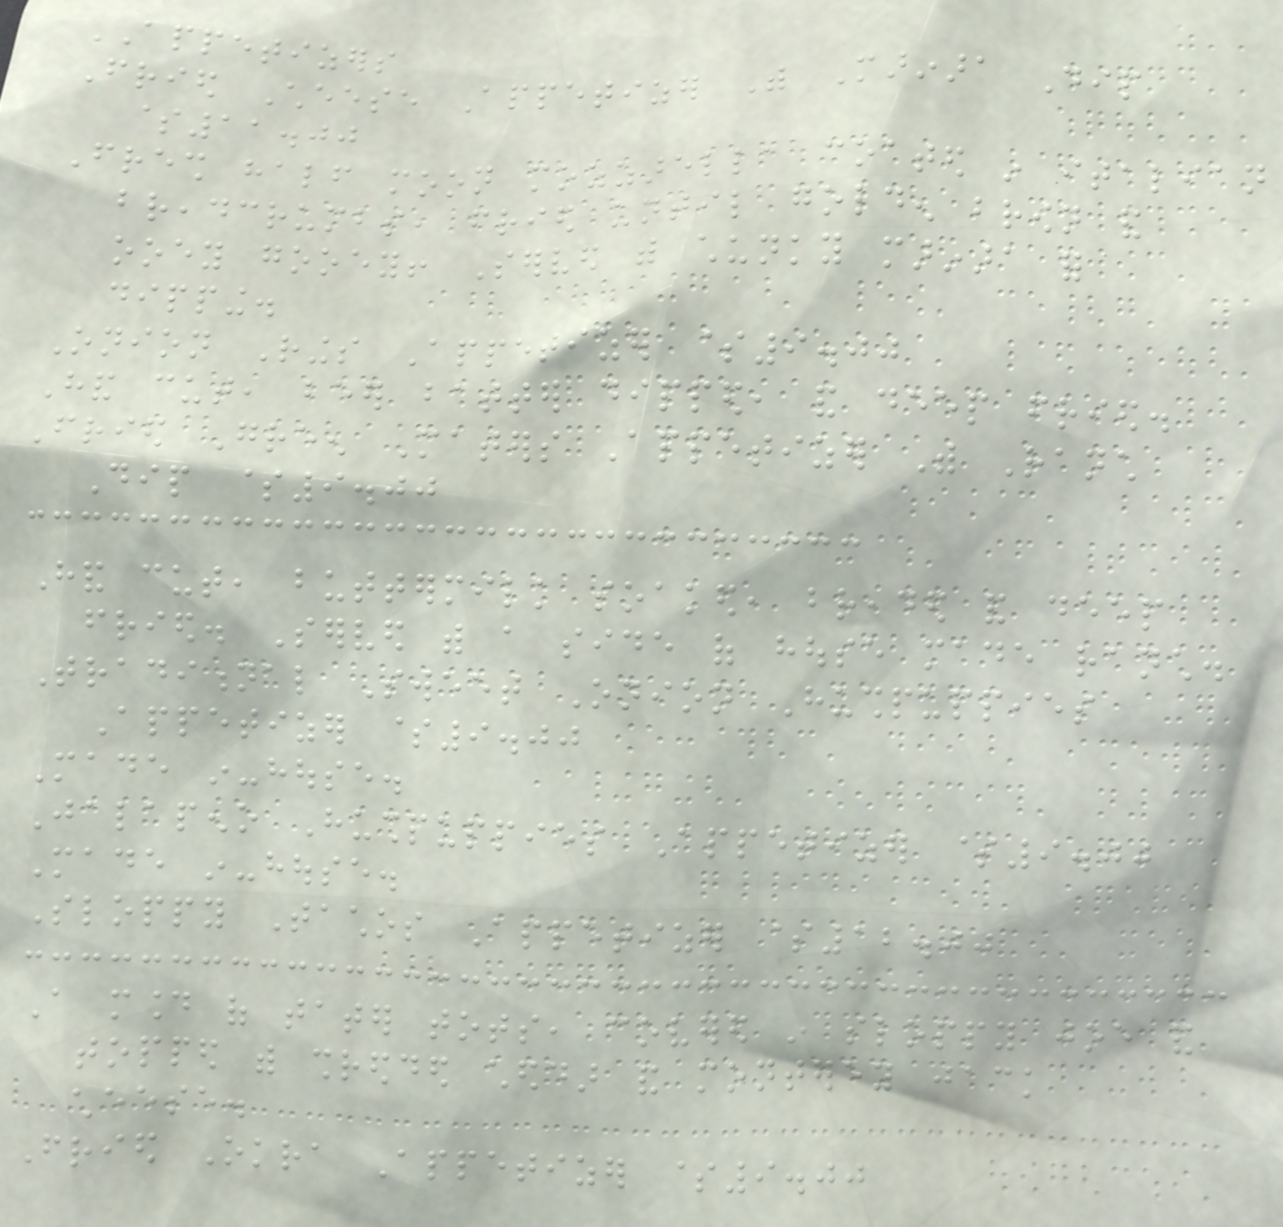APPETIZERS
Fried Cheese Appetizer With Marinara Dip
$11.00
Fresh half moon mozzarella coated in italian
breadcrumbs, fried until golden brown and
ooey gooey! Served with chunky marinara for
dipping.
Onion Rings Appetizer $9.00
Hand cut, beer batter dipped, and deep fried.
Fried Green Maters Appetizer With Ranch
Dip $9.00
Hand cut, buttermilk soaked, breaded and deep
fried. Served with a side of house made ranch.
Traditional Sweet Onion Hushpuppies
Appetizer $9.00
Made in-house.
Jalapeno Hushpuppies Appetizer $9.00
Made in-house.
Sloppy Tachos Appetizer $12.00
A mound of tater tots, covered in sloppy joe and
topped with shredded cheddar and monterey jack
cheese.
Fried Okra Appetizer $9.00
